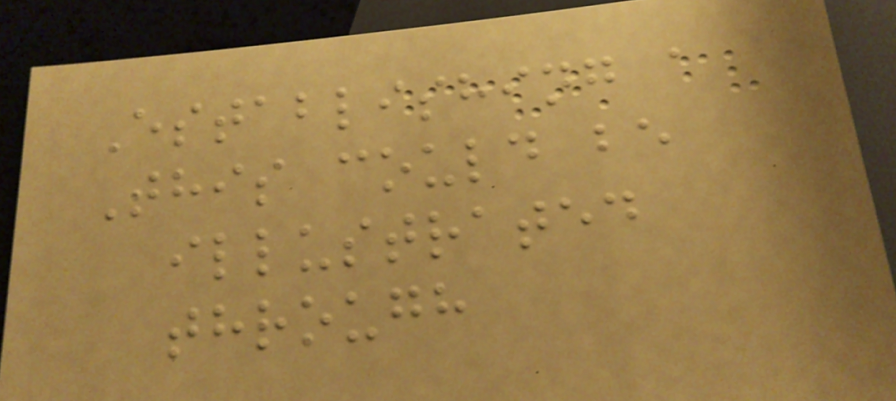Establishing a
This could be
illustrated
through
